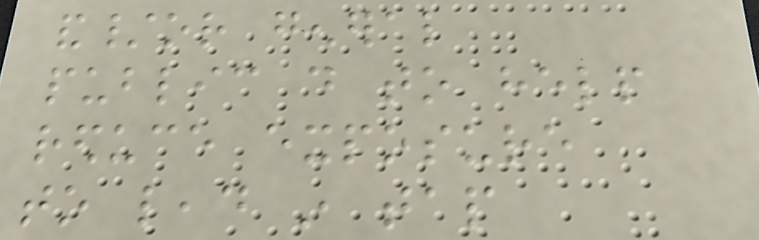and/or general
public do to help
reduce exposure
to lead in tap
